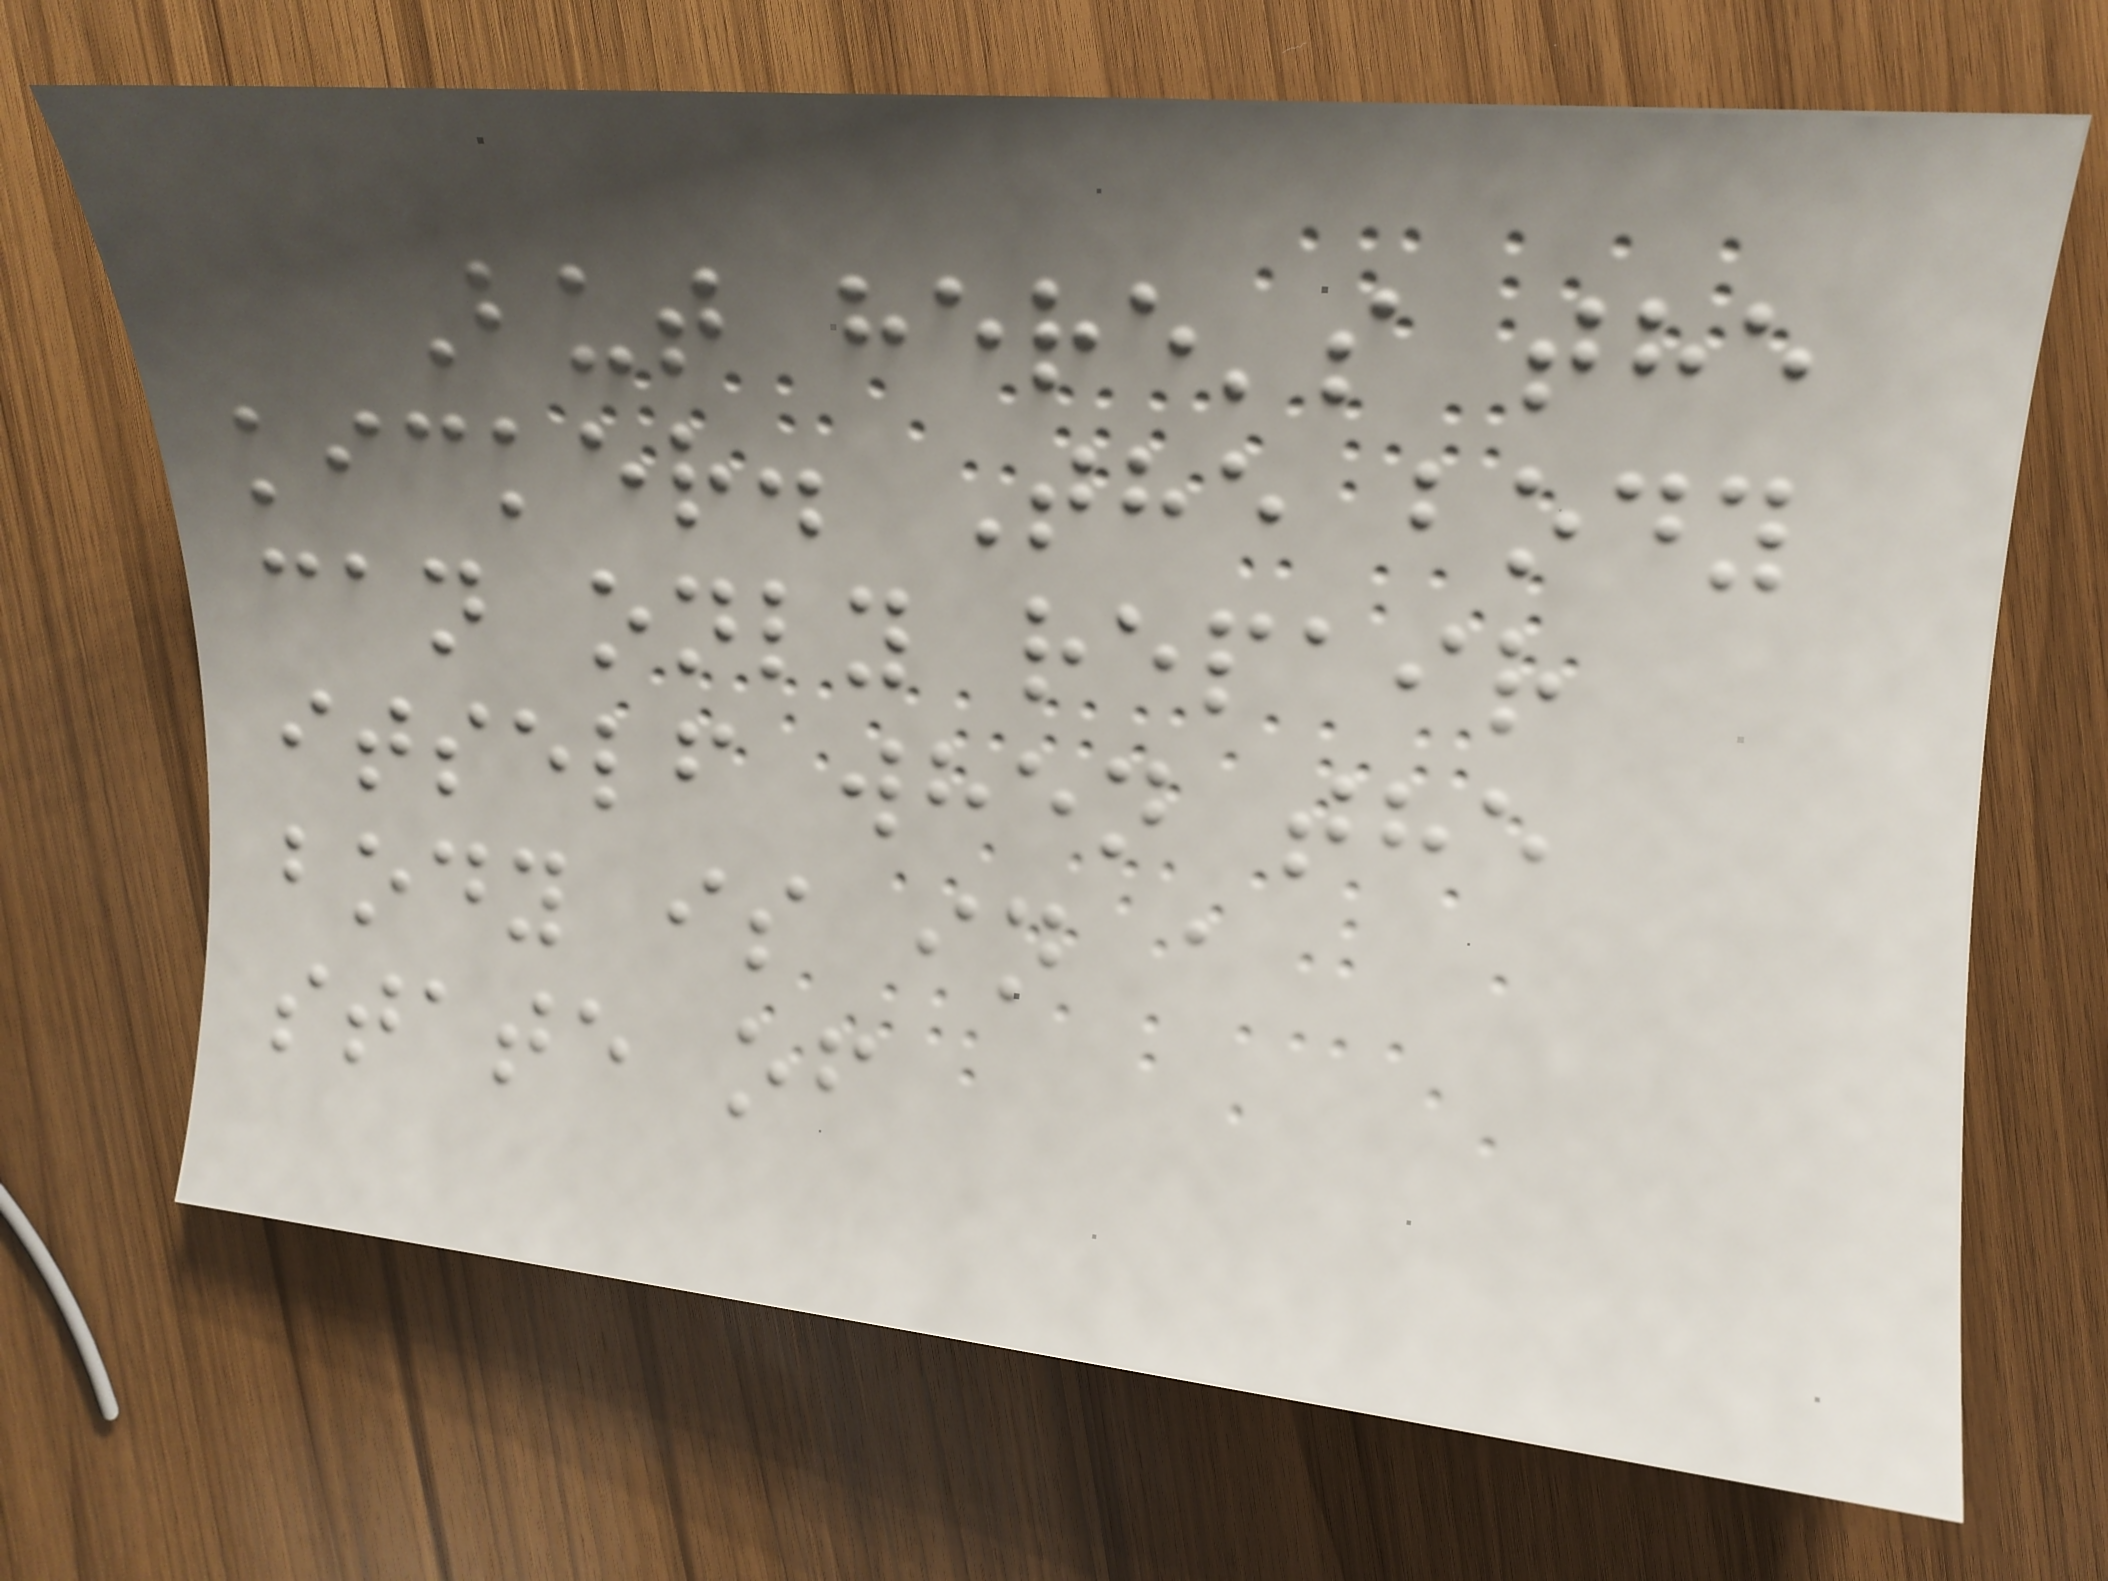But here's the
kicker. The body
can only repair
itself when the
body is in a
state of
